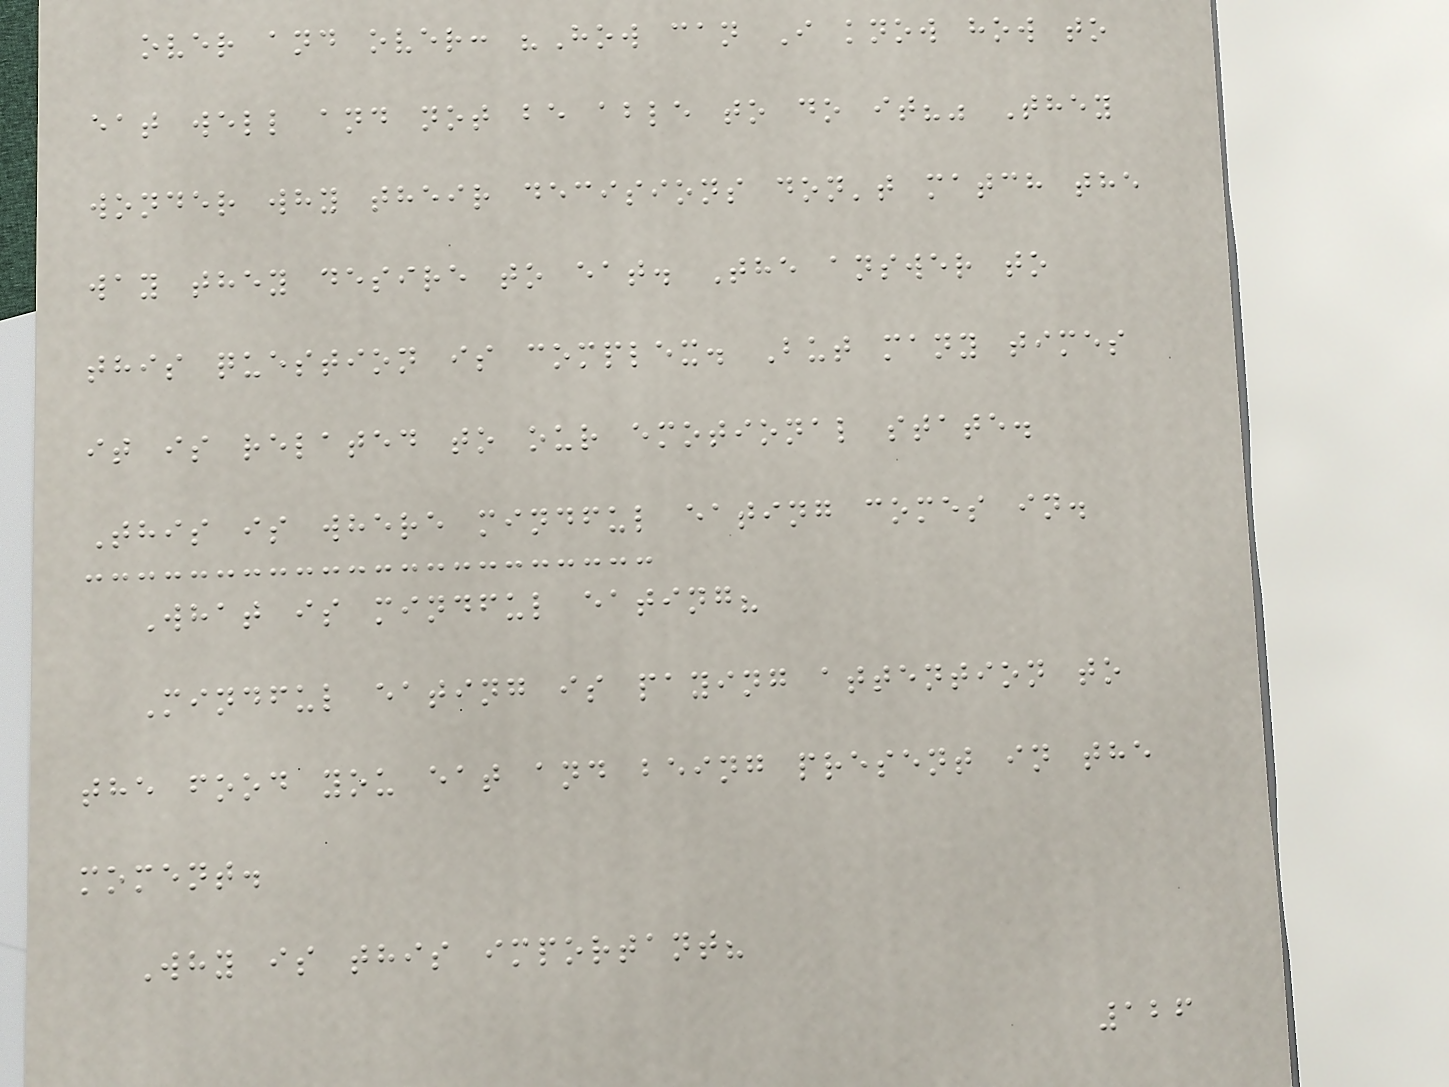over and over: "How can I know how to
eat well and not be able to do it?" They
wonder why their decisions don't match the
way they desire to eat. The answer to
this question is complex. But many times
it is related to our emotional state.
This is where mindful eating comes in.
What is mindful eating?
Mindful eating is paying attention to
the food you eat and being present in the
moment.
Why is this important?
126
